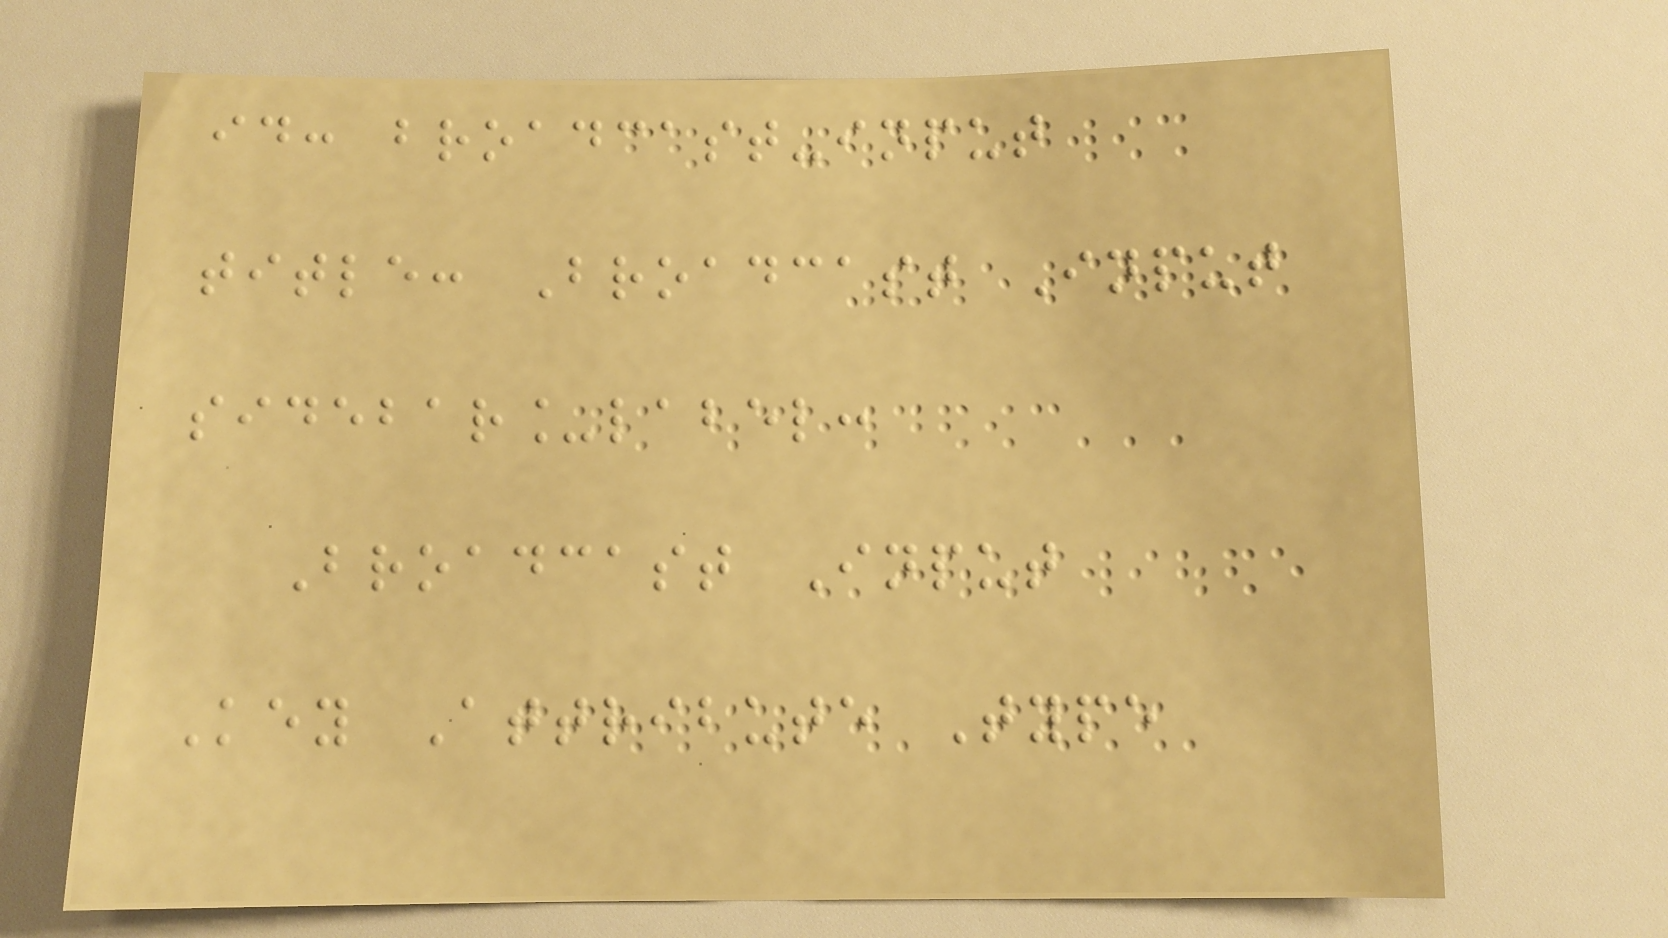id: broadcast-input
title: Broadcast Input
sidebar_label:
Broadcast Input
Key Attribute Type
